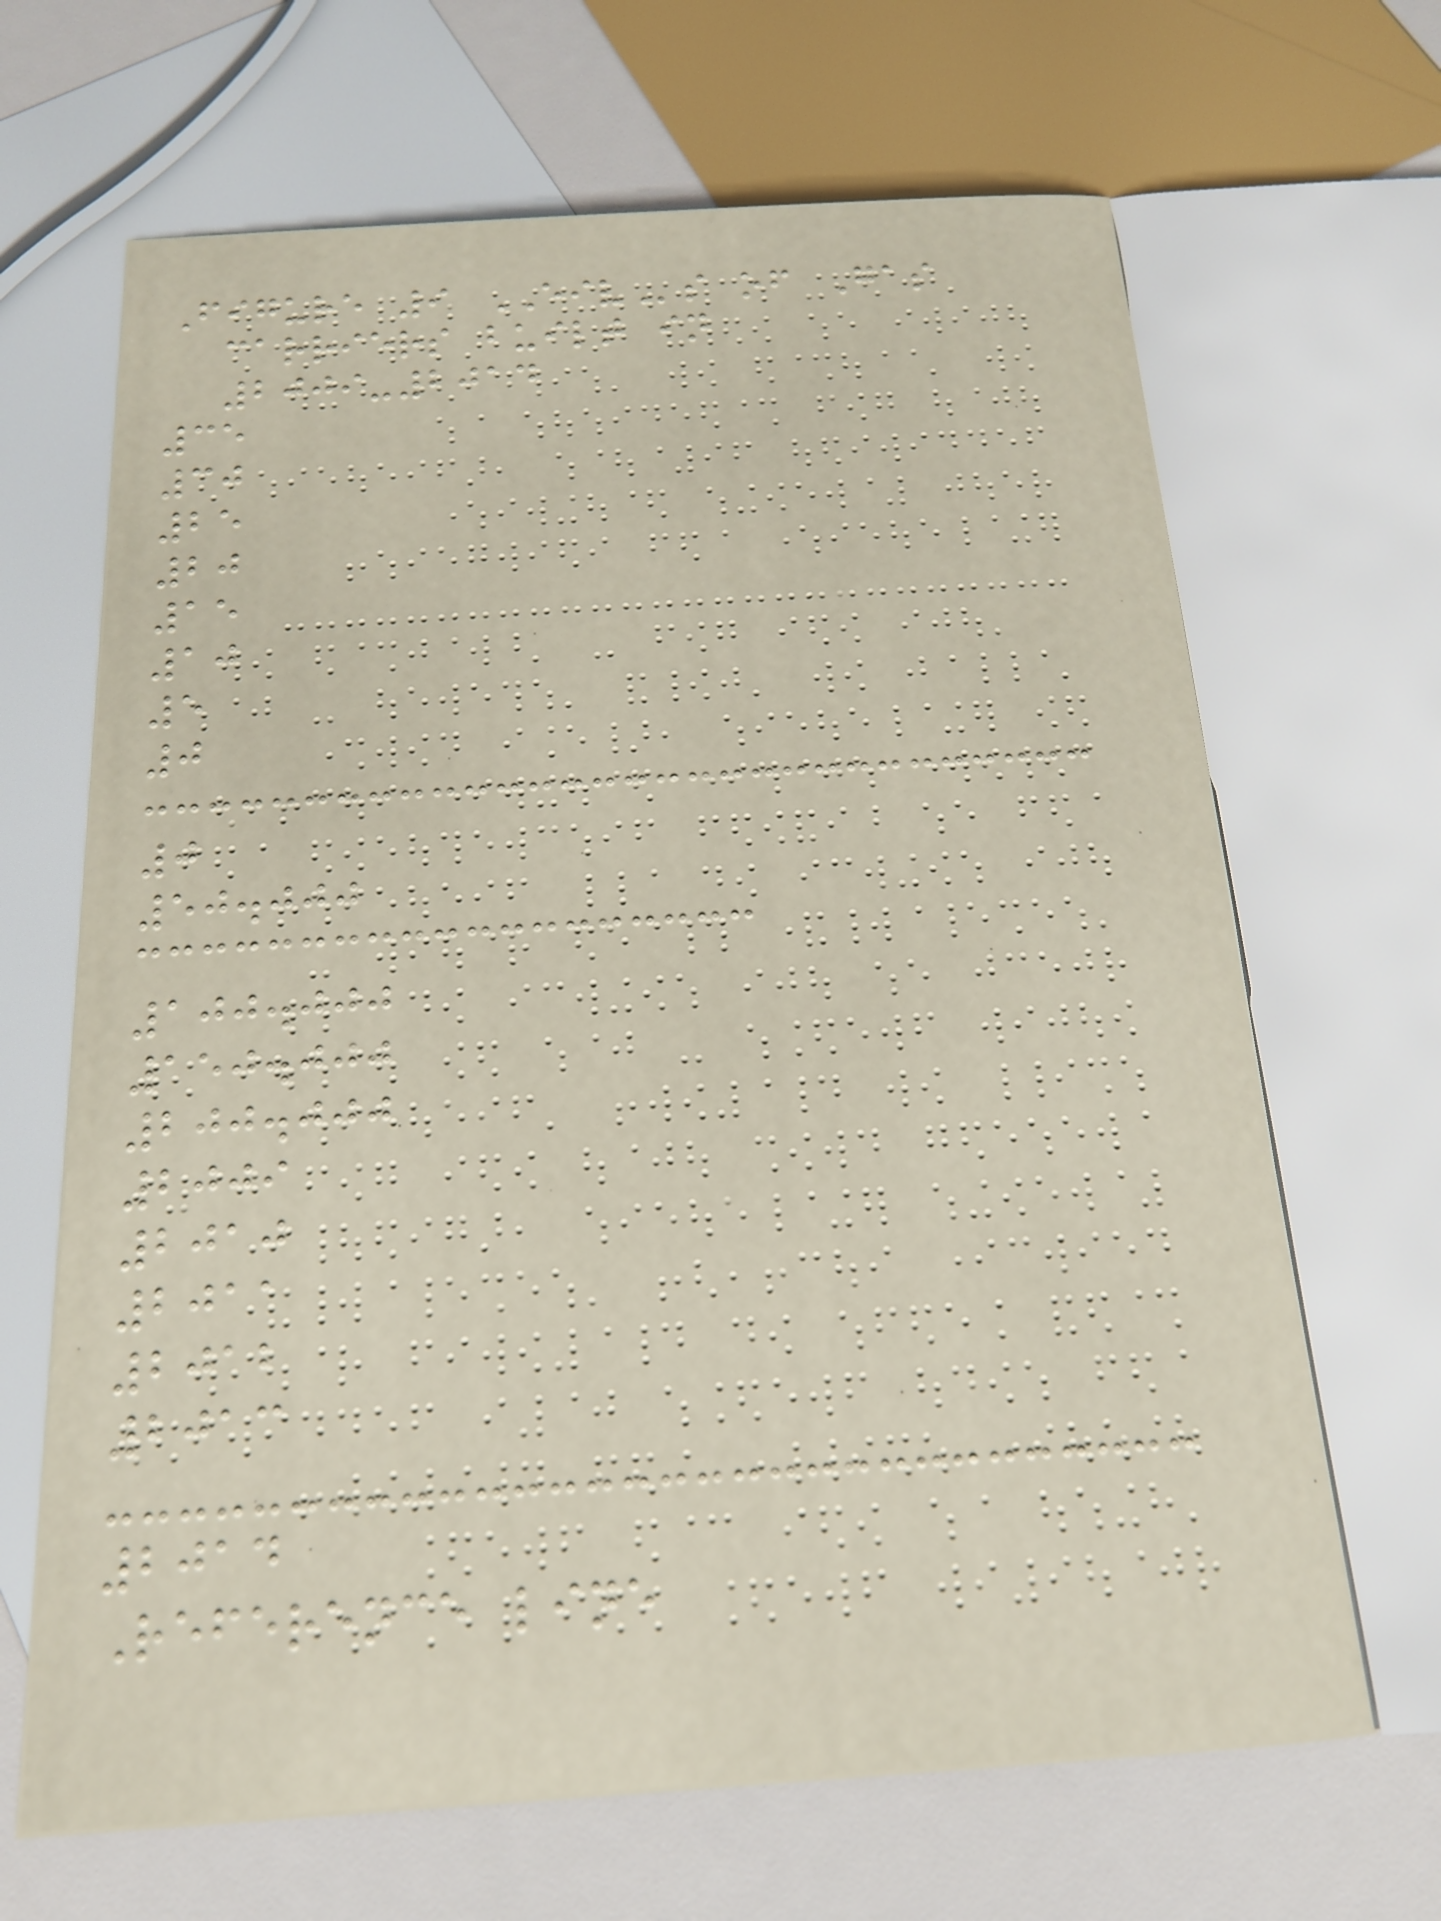Figure 9 EIVs of Gas
carriers built in
2009-2014
35
30
25
20
15
10
5
0
0
50.000
100.000
150.000
200.000
2009
2010
2011
2012
2013
2014
Reference line
